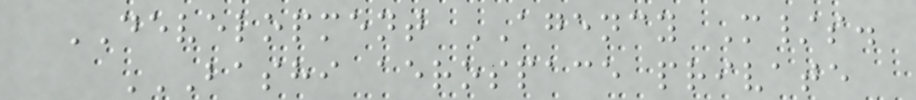DEVELOPMENT AGENCY M/s.
BASHI AEROSPACE PRIVATE
